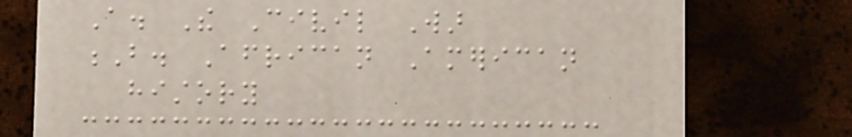A. The Civil War
B. African American
history
